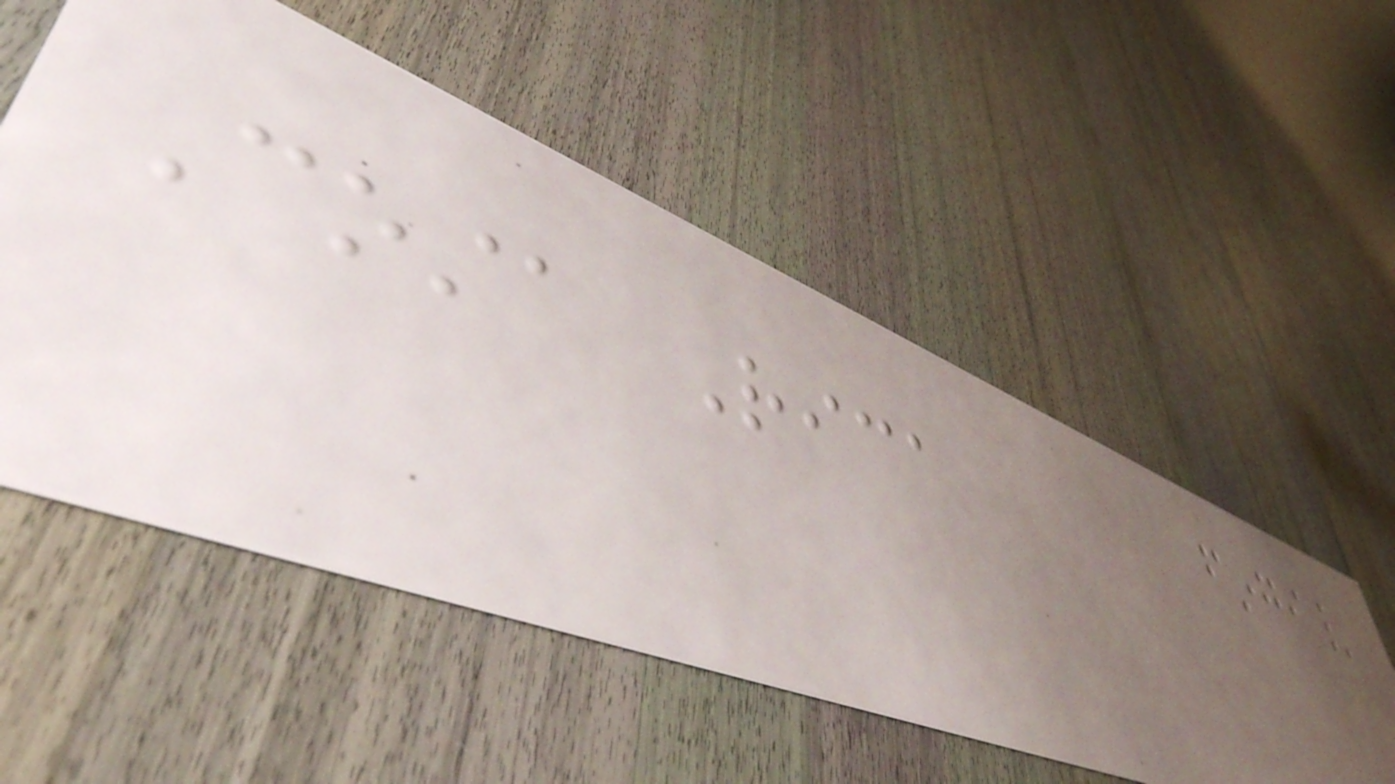Costa Rica
